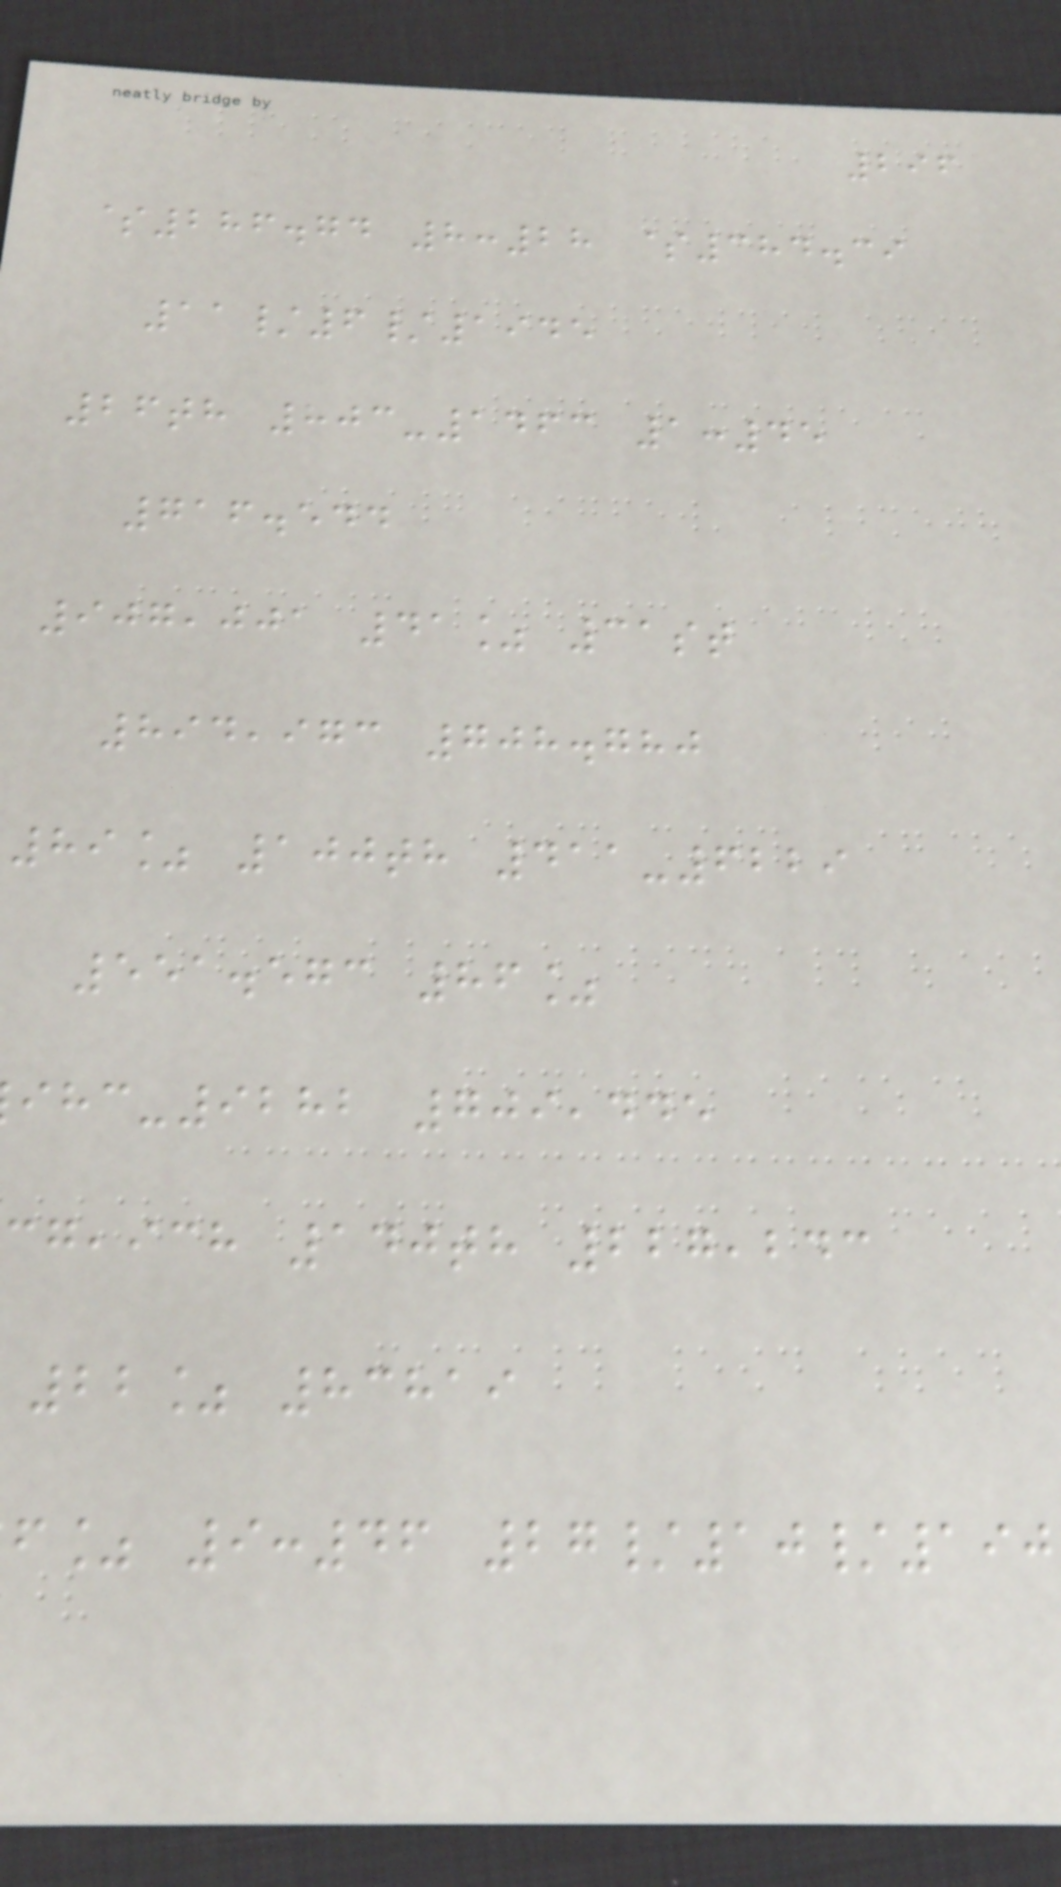296
$286.74 8:28 $384.39
11/6/1945
26th 803-1463 1:45
716.544
907,001 41% 31st
894,973 708.780
89% 100th 411-6229
551.573 86%
-9282 709,445
,ich 140th 227,243
22% 83819
f% 9:46 27/10/190
